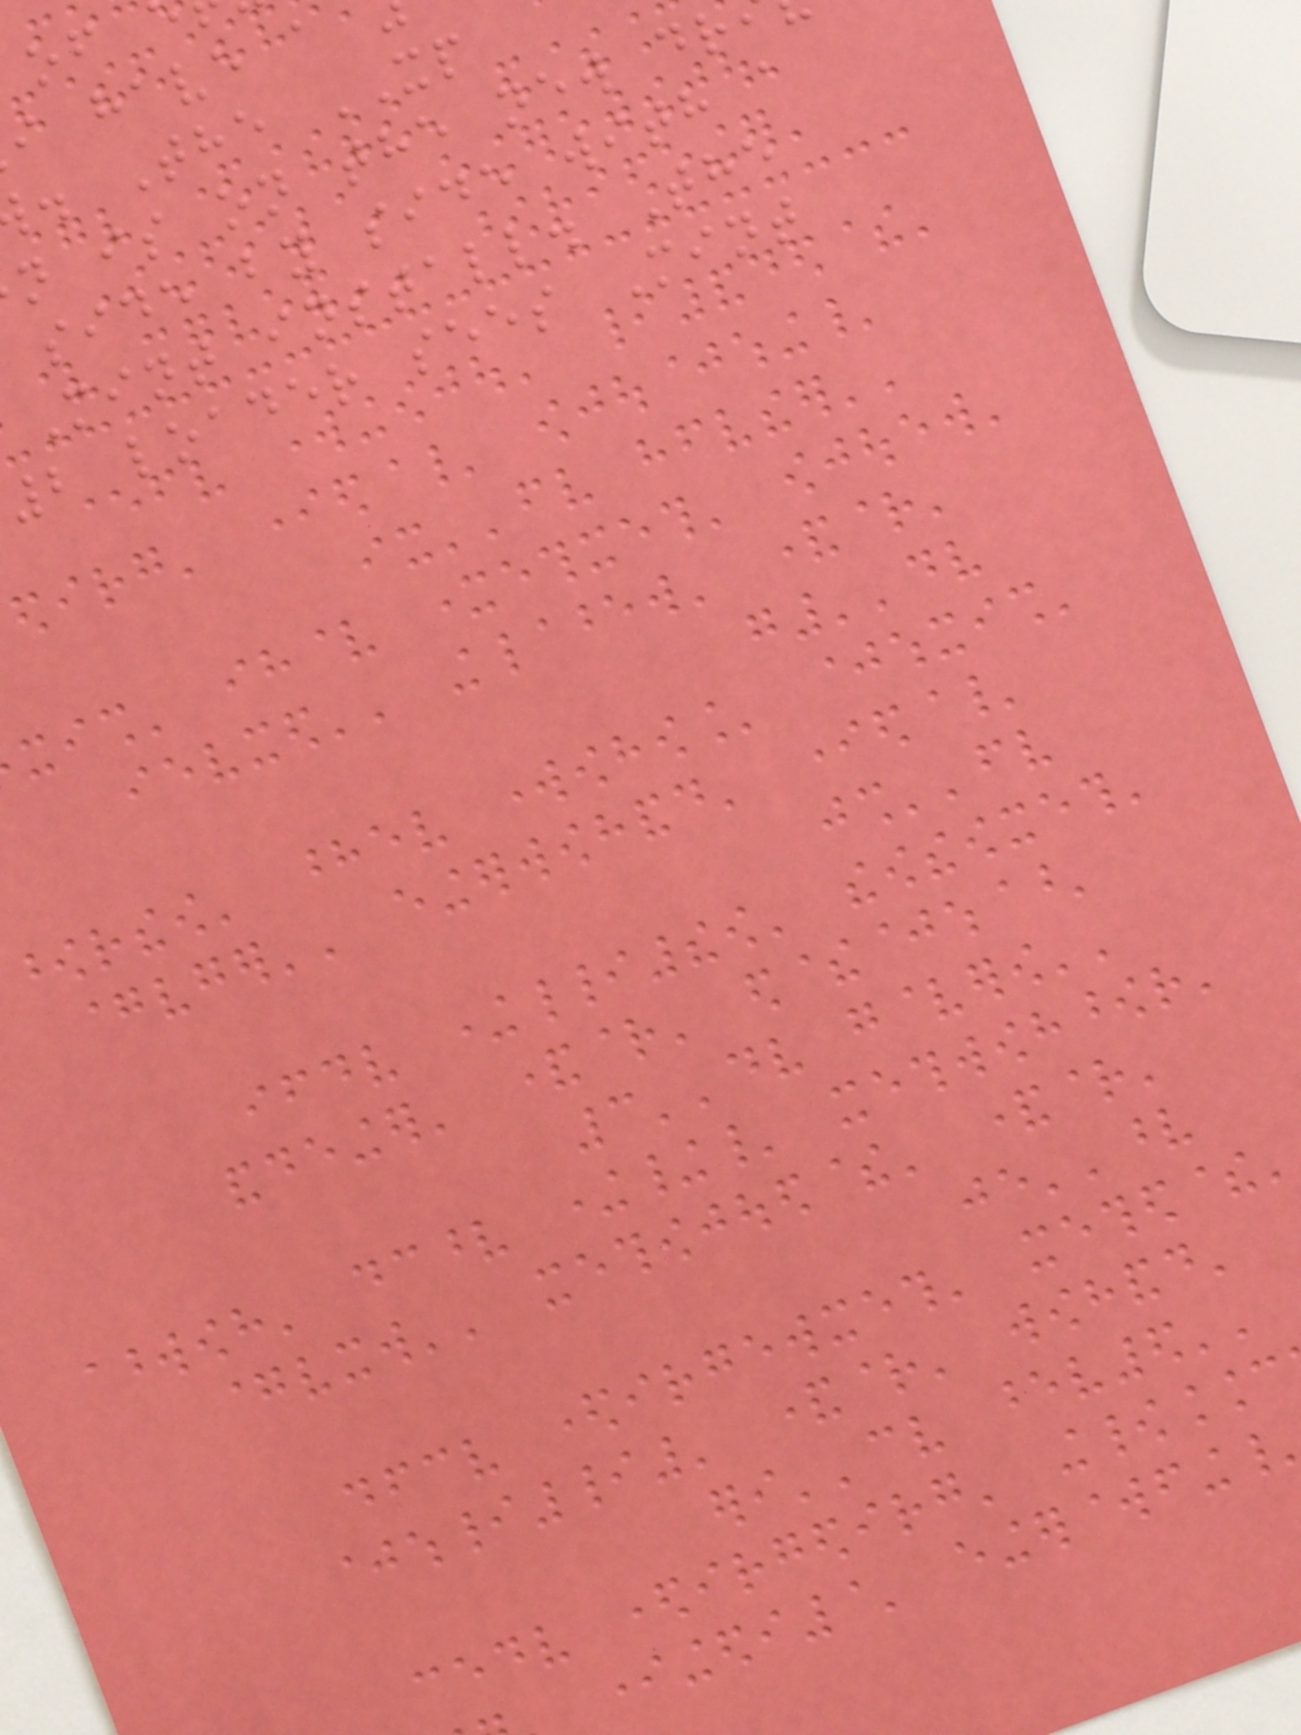i have a
. The XP
n is on the new dr
side by side with a
Mint install. The
2 loader sees Mint
